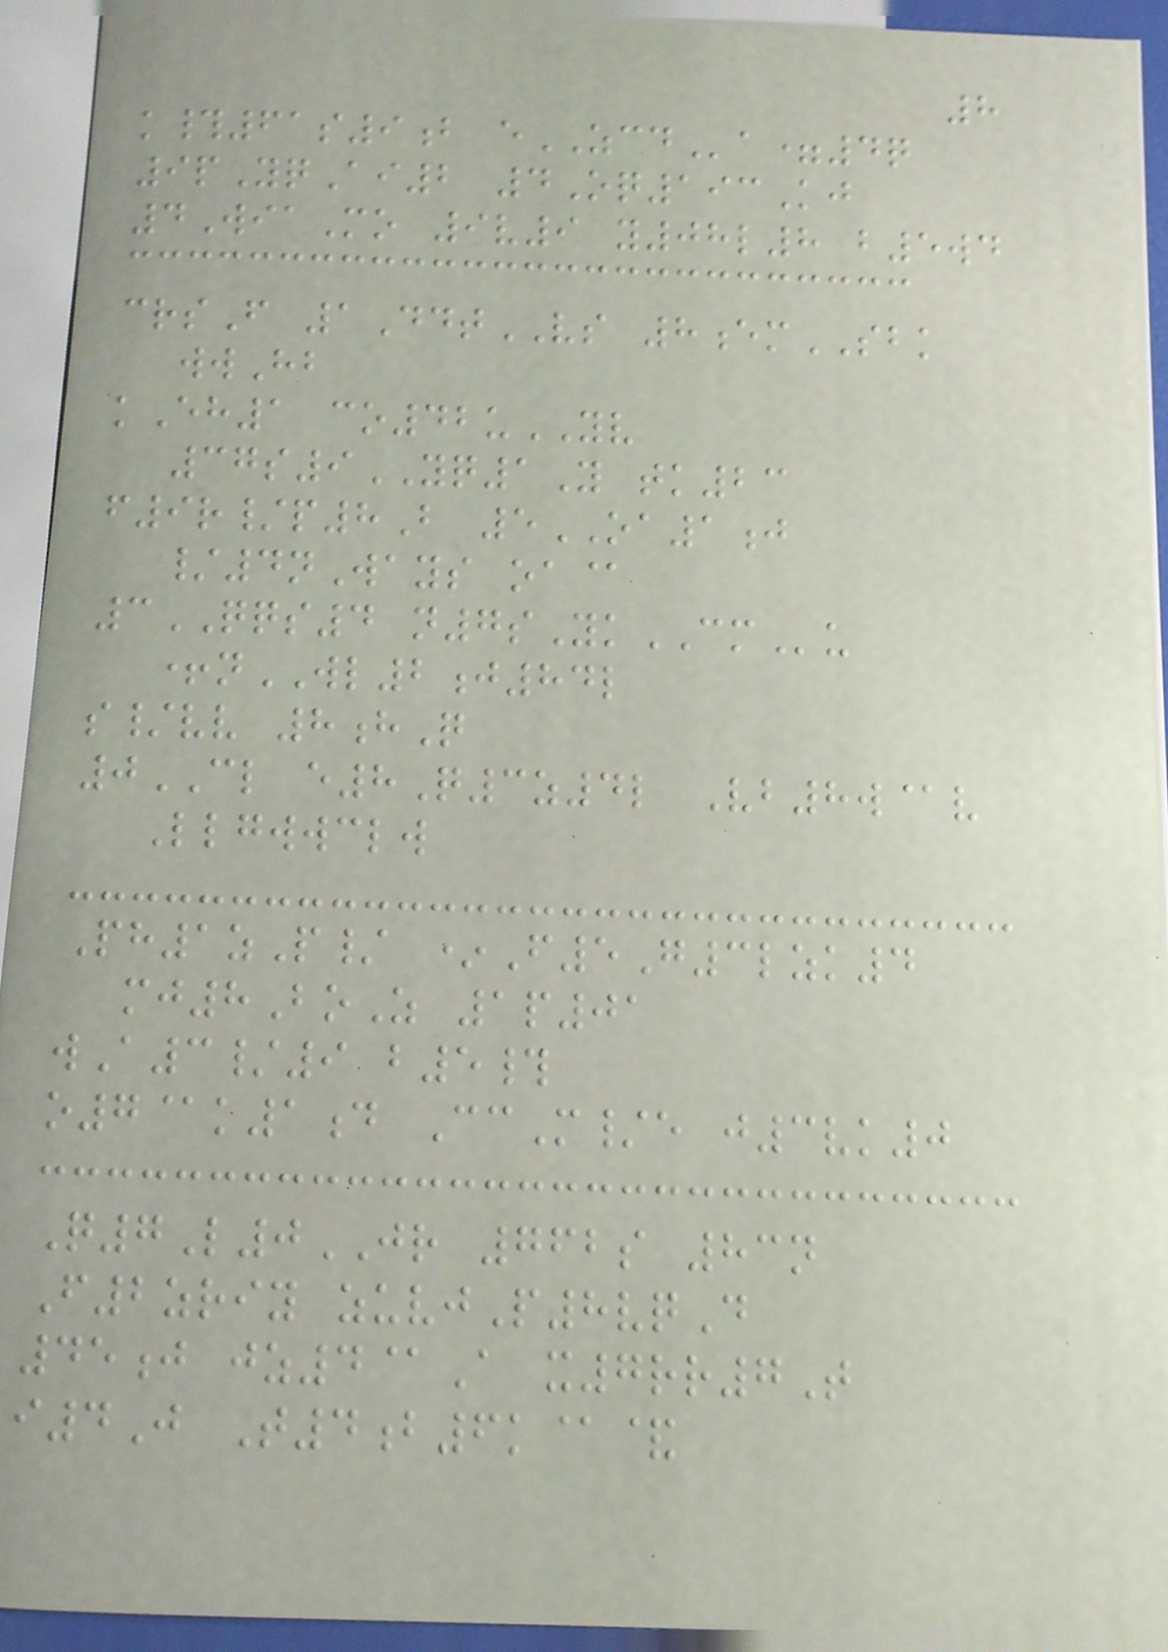8
k#61s9b eZCDa=4q
9pYqAi2 4Oq193Kj
4WiaMo 9v9 y08l8 b5wd
crsF 1DdtVS 8emSBK
wwHb
kEh1 co42uYV
37s9YQ1Y tk23
f9r/p8B 5OA1j
/4nWays oa@
3QQS4 n7sYkCMu
+nWL2j84l
s/vv 8hQ
0CL e8Q3z4l Vb8w@v
Llgwwclw
Ph1zP/ *F5G3lzk4
mj8BoZ 1p01
wA3/9 b5#
o7@k1d CcM/e j3vk0
Q7L0JR 762s 83n
F2zriy zuvjP8vqD
45j jz4@A x7rr7T
i4J T4b6k@&
